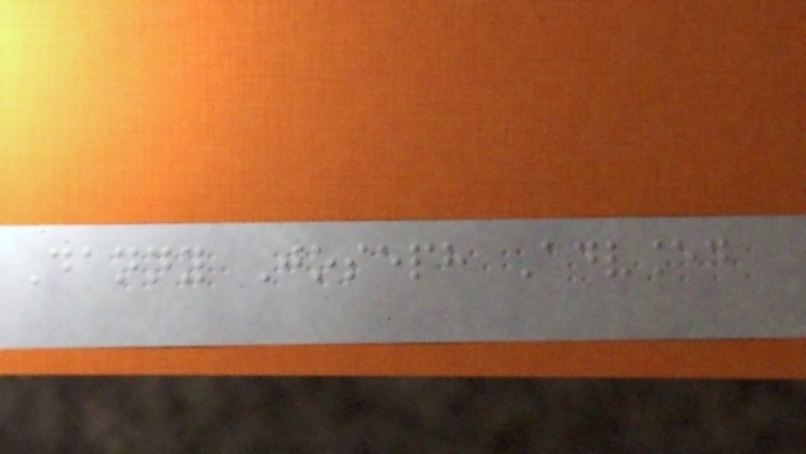Danny Joseph Advanced
